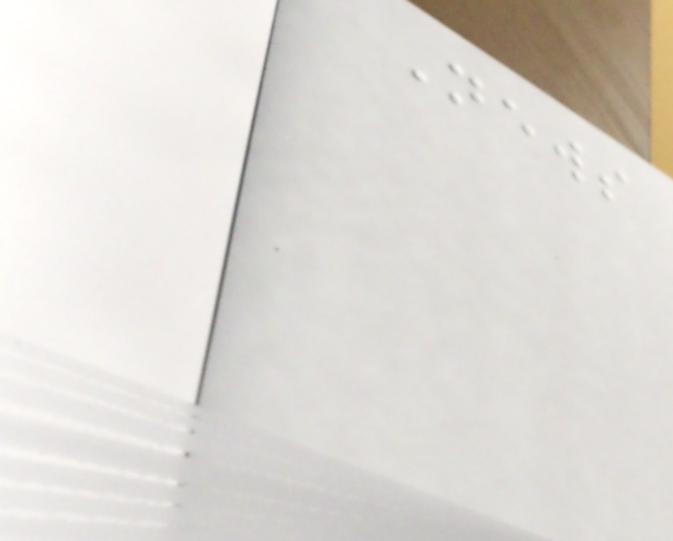News
